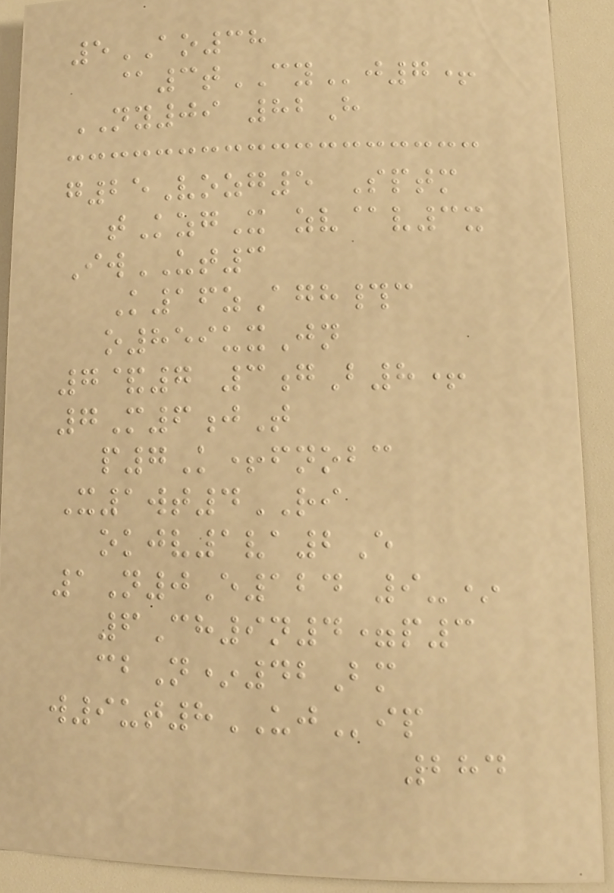5AO38
@3tCYj7+
NY09 82H
g25Vozg5 Sptm
tKzgX zv@v3x
IwUT3
K16zAgh#c
o859uxJn
7&7 3gB8+
7M6jT
p7K+fnobc
X1wt4RI
okjv1va2E
1N0E124 9-*
6Ch9n4=p3
cbN*42Bm
w9ut8UJip
284
